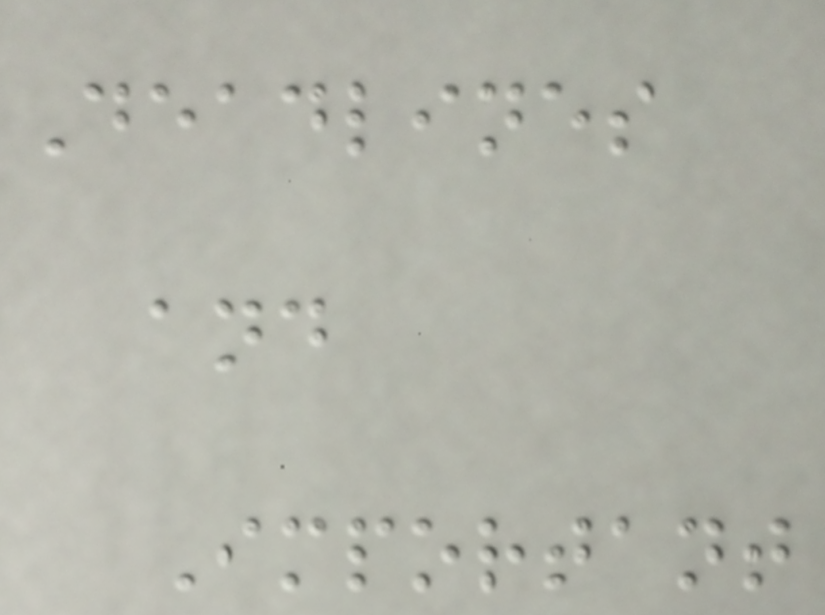Deadlines
and
Important
